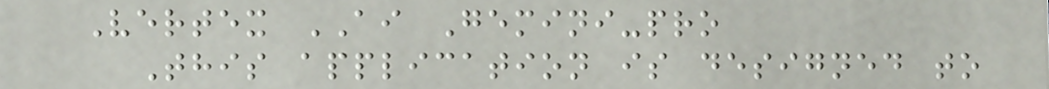Vertex AI Gemini-pro
This application is designed to
